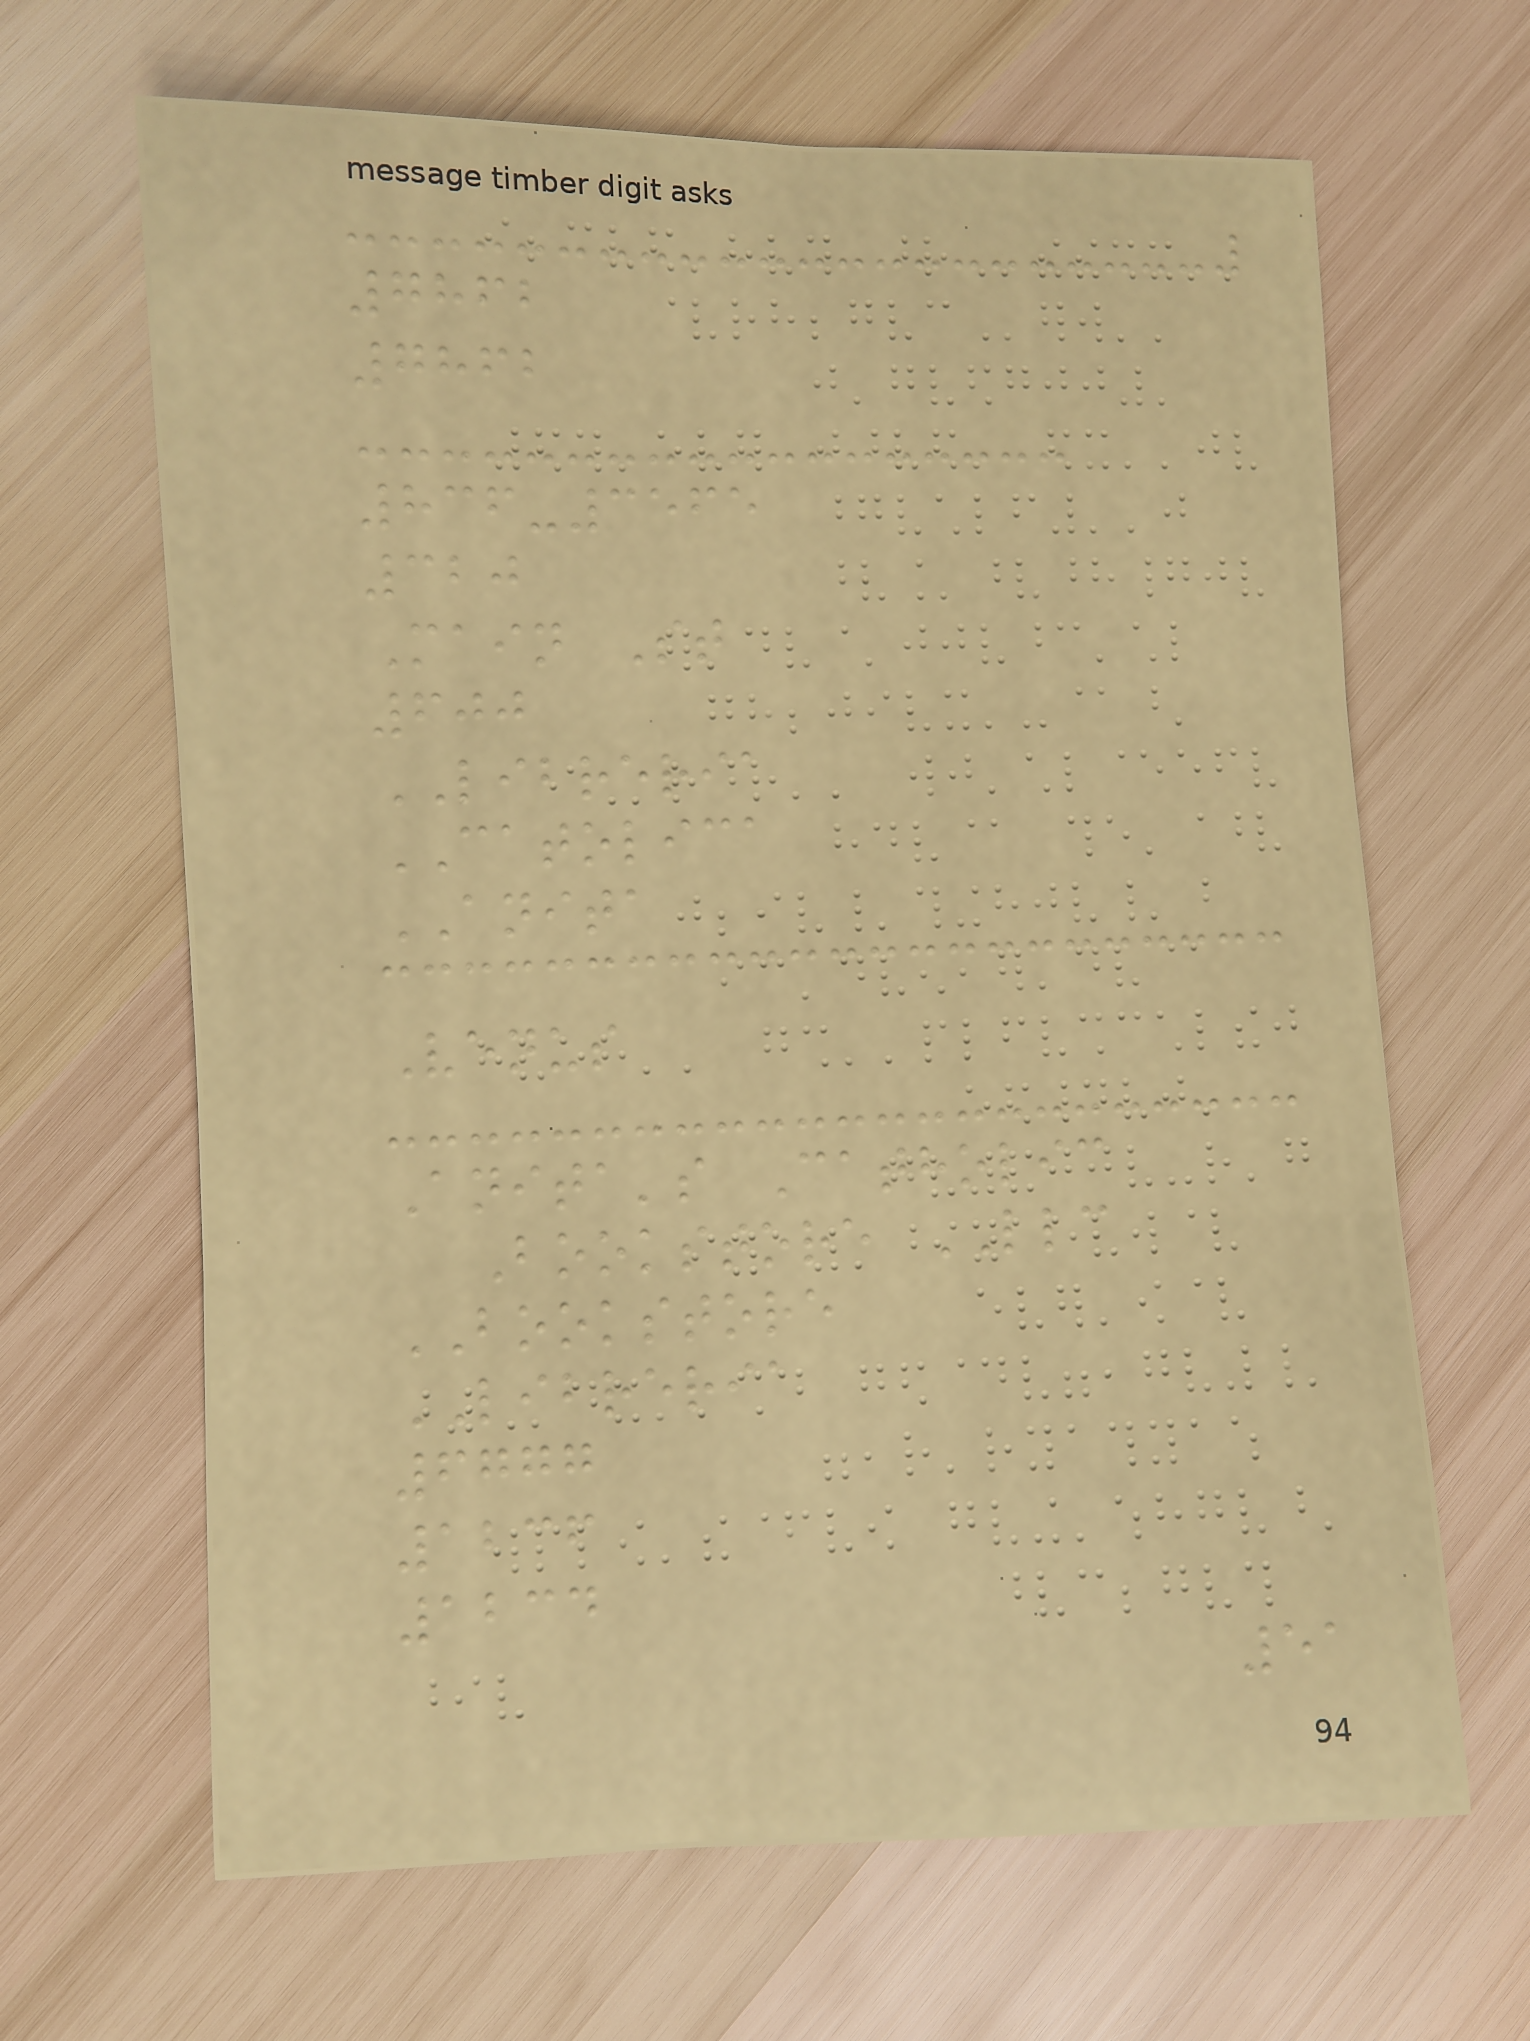7862
7862
836-3565
320
Main St
600
LIBRERIA
CATOLICA
ANITA
Venus
Anita's Catholic
Bookstore LLC
BOOKSTORE
LIBRERIA
6777
1236
1234
51
